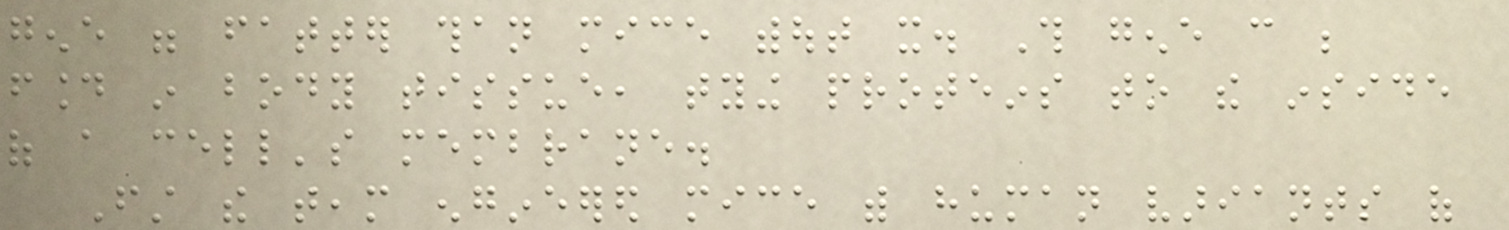gene were fatter than mice without it. This gene can be
found in body tissue, tying proteins to the inside
of a cell's membrane.
First the team engineered mice with human variants of
